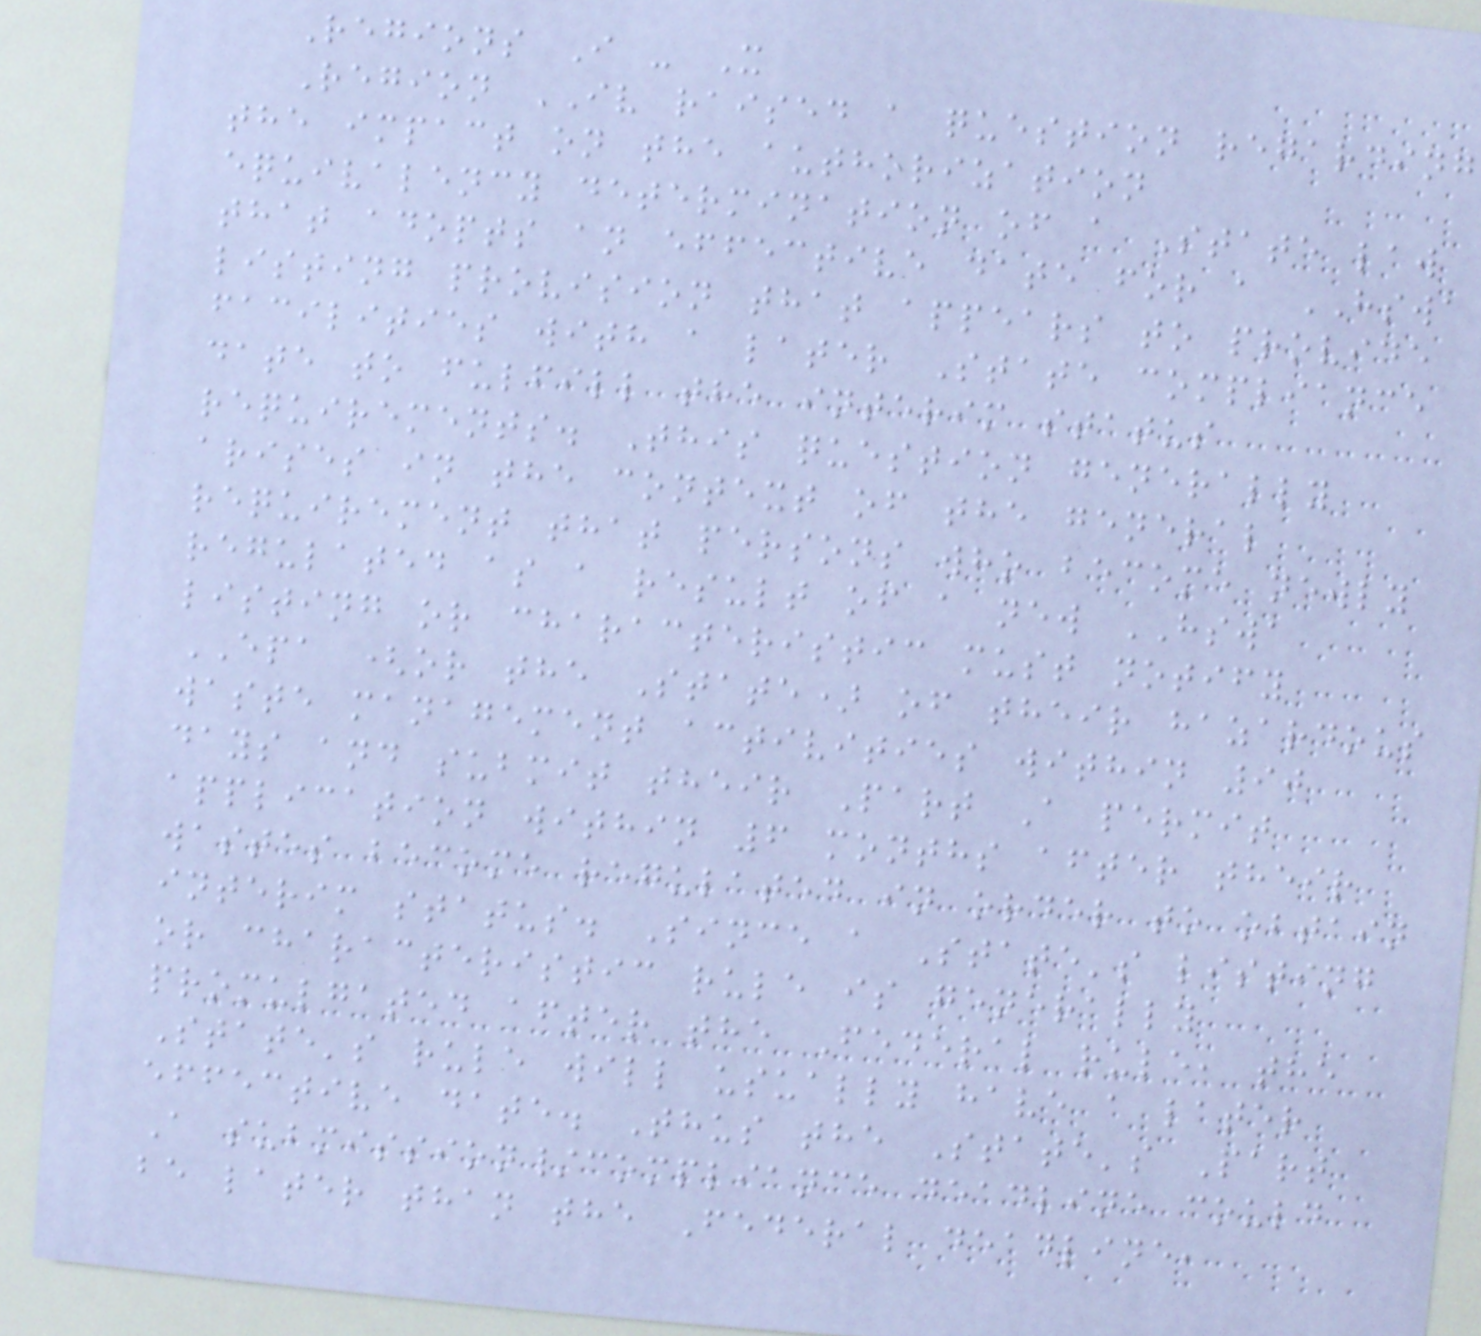Regions I - X
Region IV raised a question regarding
the impact on the authorization
equivalency determination of a State law
that adopts an effective date for a HSWA
listing provision that appears to provide
facilities with a later State compliance
date to fulfill the interim status
requirements. This question generally
arises in the context of the general
requirement that persons who become newly
regulated as a result of a new HSWA
listing or characteristic must notify
EPA (or the State) of their hazardous
waste management activities within 90
days and submit their Part A permit
application within 6 months after their
wastes become regulated in order to obtain
interim status. Since a State's listing
or characteristic rule is generally
promulgated after the Federal rule, the
State's rule will usually have a later
effective date. Thus the State's Part
A submission/compliance deadline could
be later than the Federal deadline,
